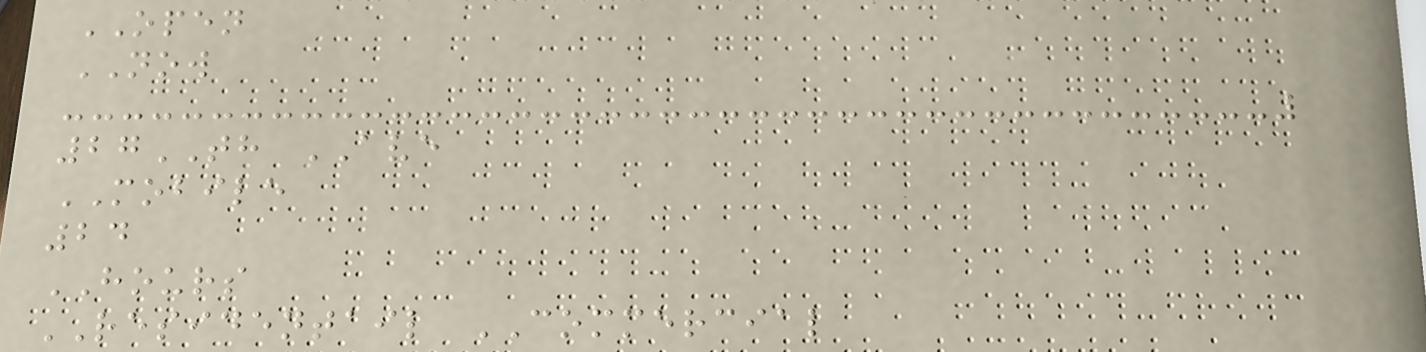OPEN
NOW
27TH AVE
MOBILE
24
HOURS
RESIDENTAIL COMMERCIAL
